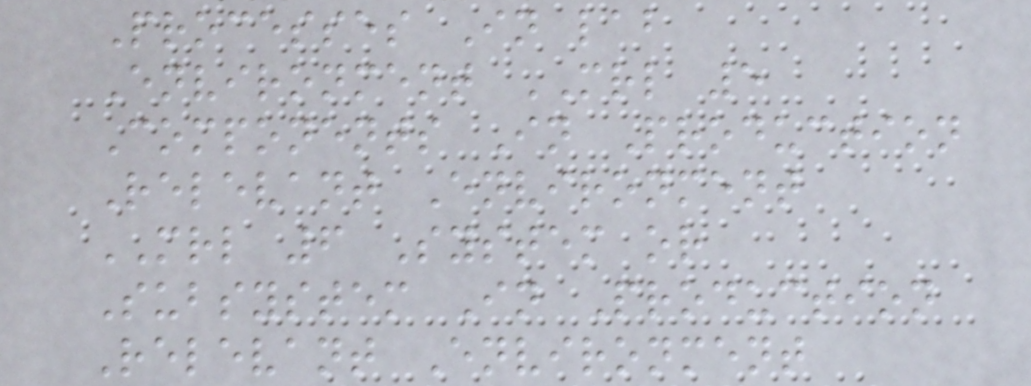Processes In lab
Environment MRL 5
Components In Production
Relevant Environment
MRL 6 System or
Subsystem In Production
Relevant Environment
